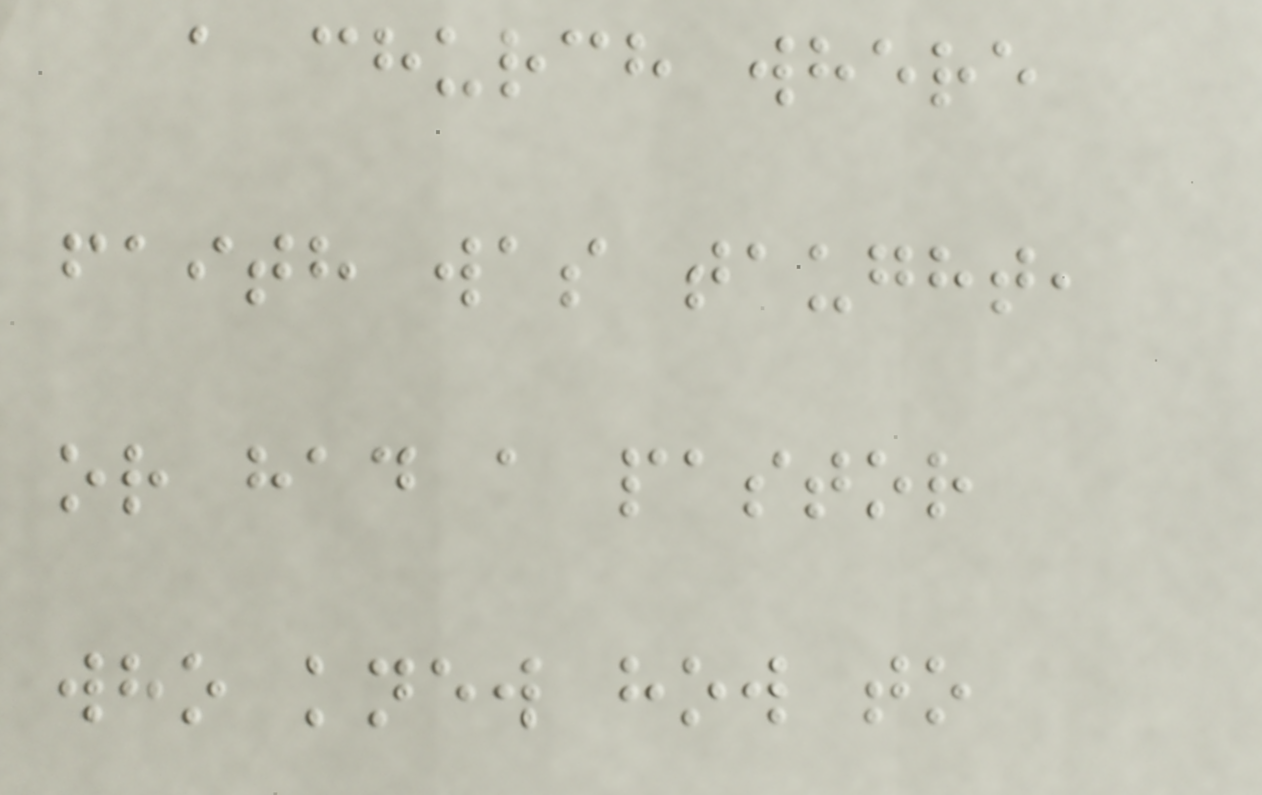a church where
faith was taught,
or had a pastor
who knew how to
